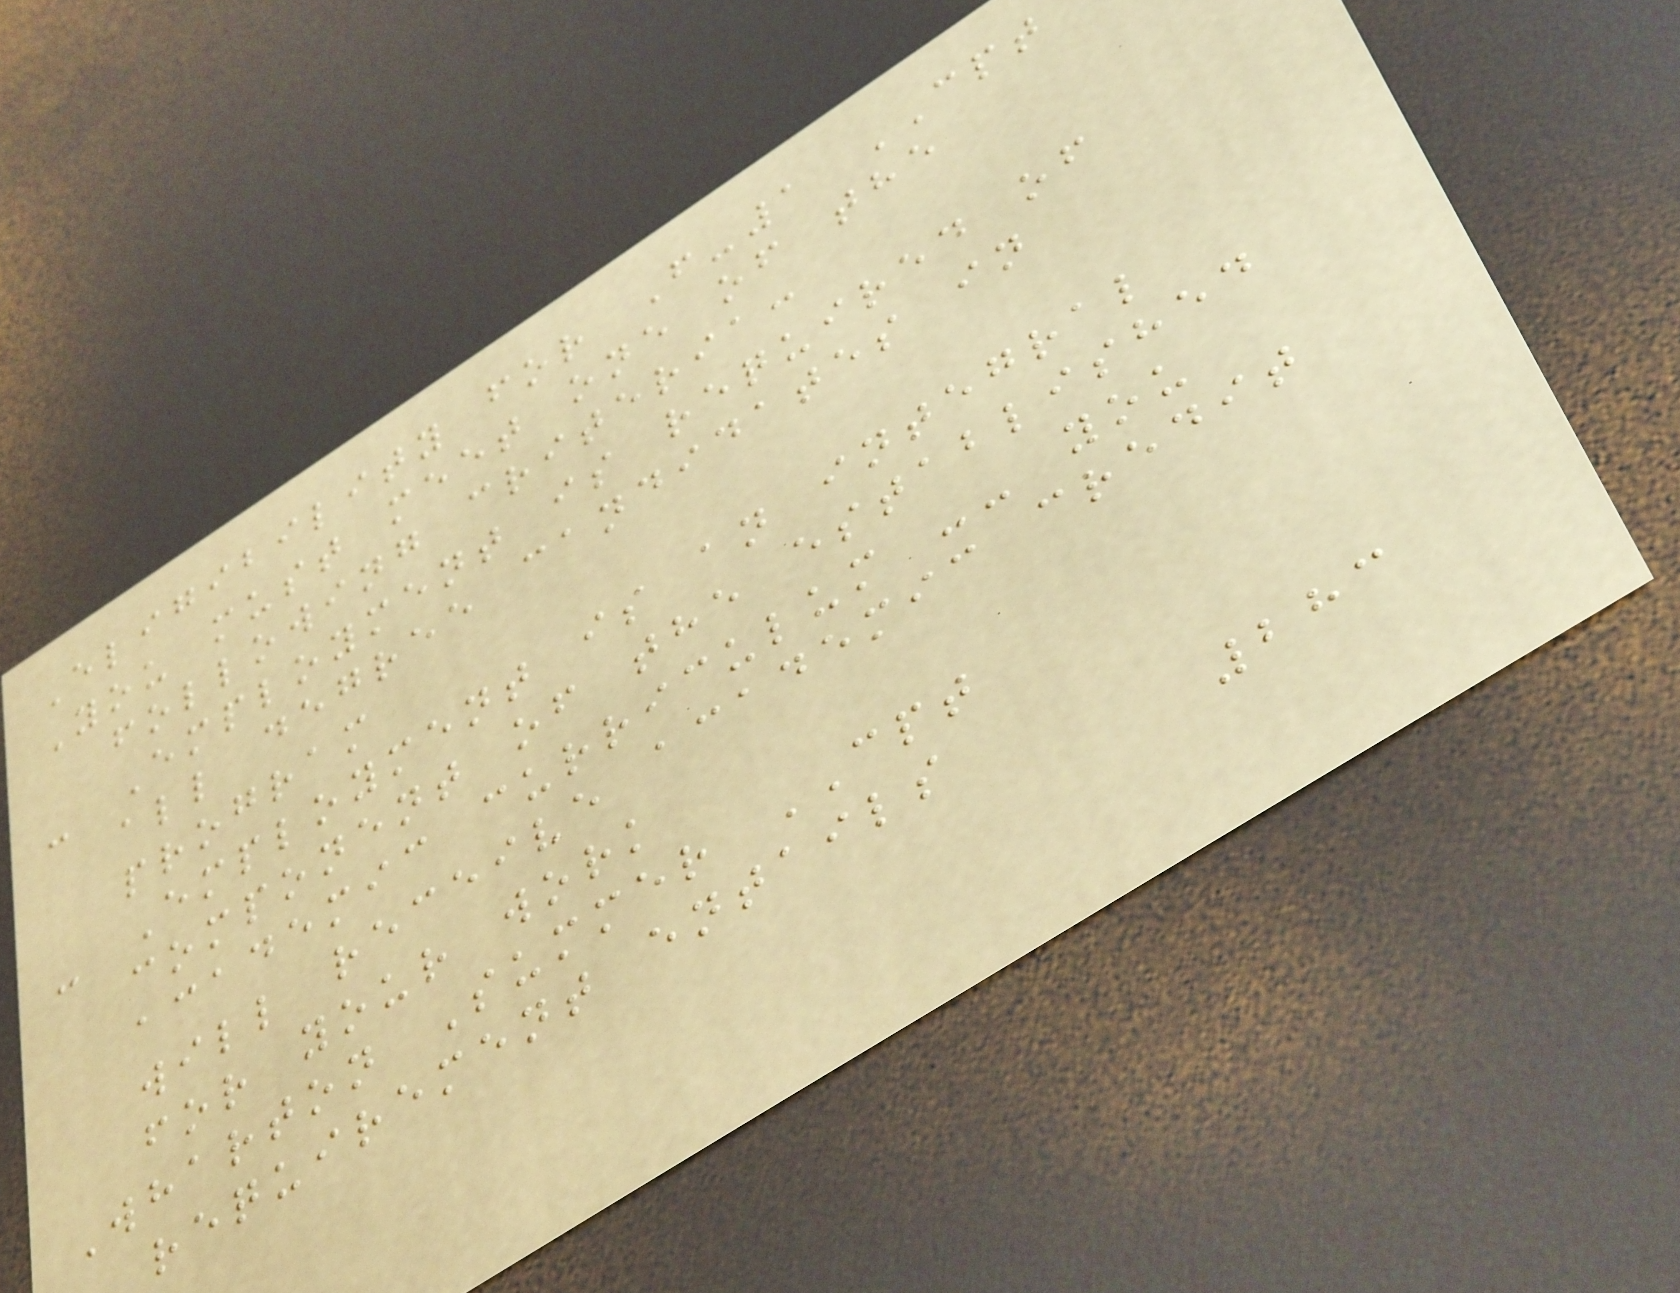Eligibility for F-1 CPT
You must meet one of the
following criteria:
- Employment is required of
all degree candidates in
program
- Employment is an integral
component of the established
academic curriculum -- you
will receive academic credit
for your work
Wharton Summer CPT
requirement entails
283
